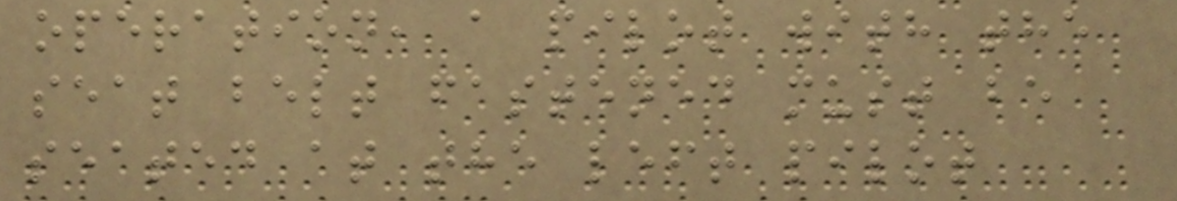operation, a pilot with the
seat belt fastened must be
seated at the left pilot
